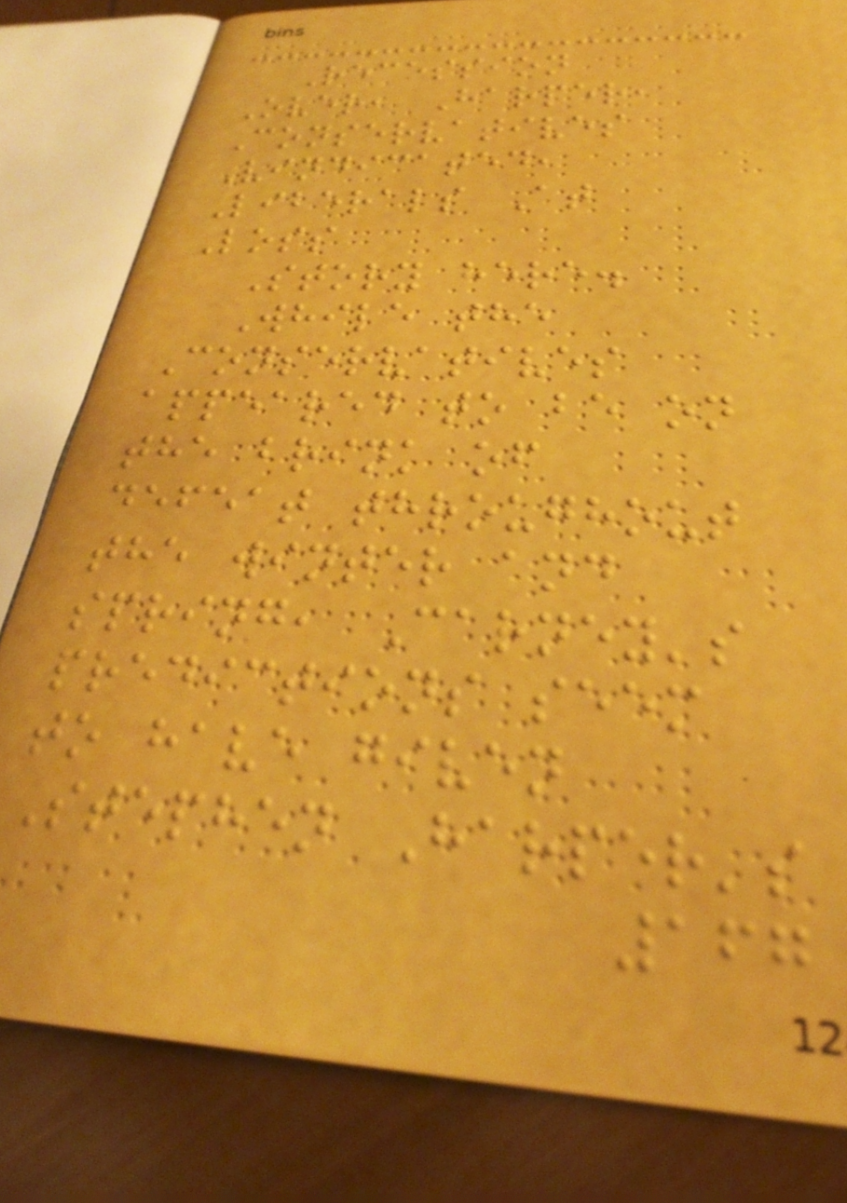Recession
Over, Harper,
Conservatives
Vindicated,
Liberals At
Loss
Story here.
While the
Conservatives
appeared to be on
the brink of
defeat throughout
the winter and
spring, Carney's
predictions seem
to have given
Stephen Harper's
167
